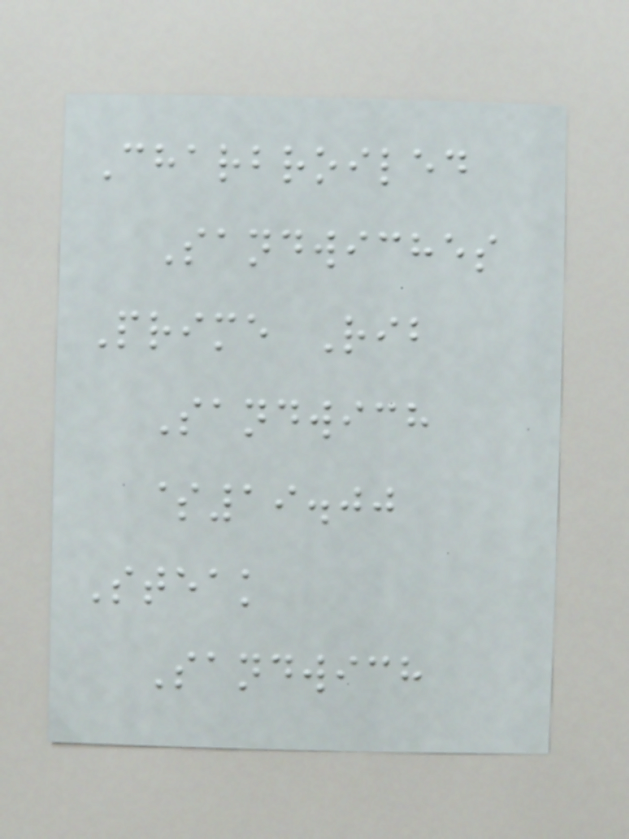Charbroiled
Sandwiches
Prime Rib
Sandwich
$19.00
Steak
Sandwich
